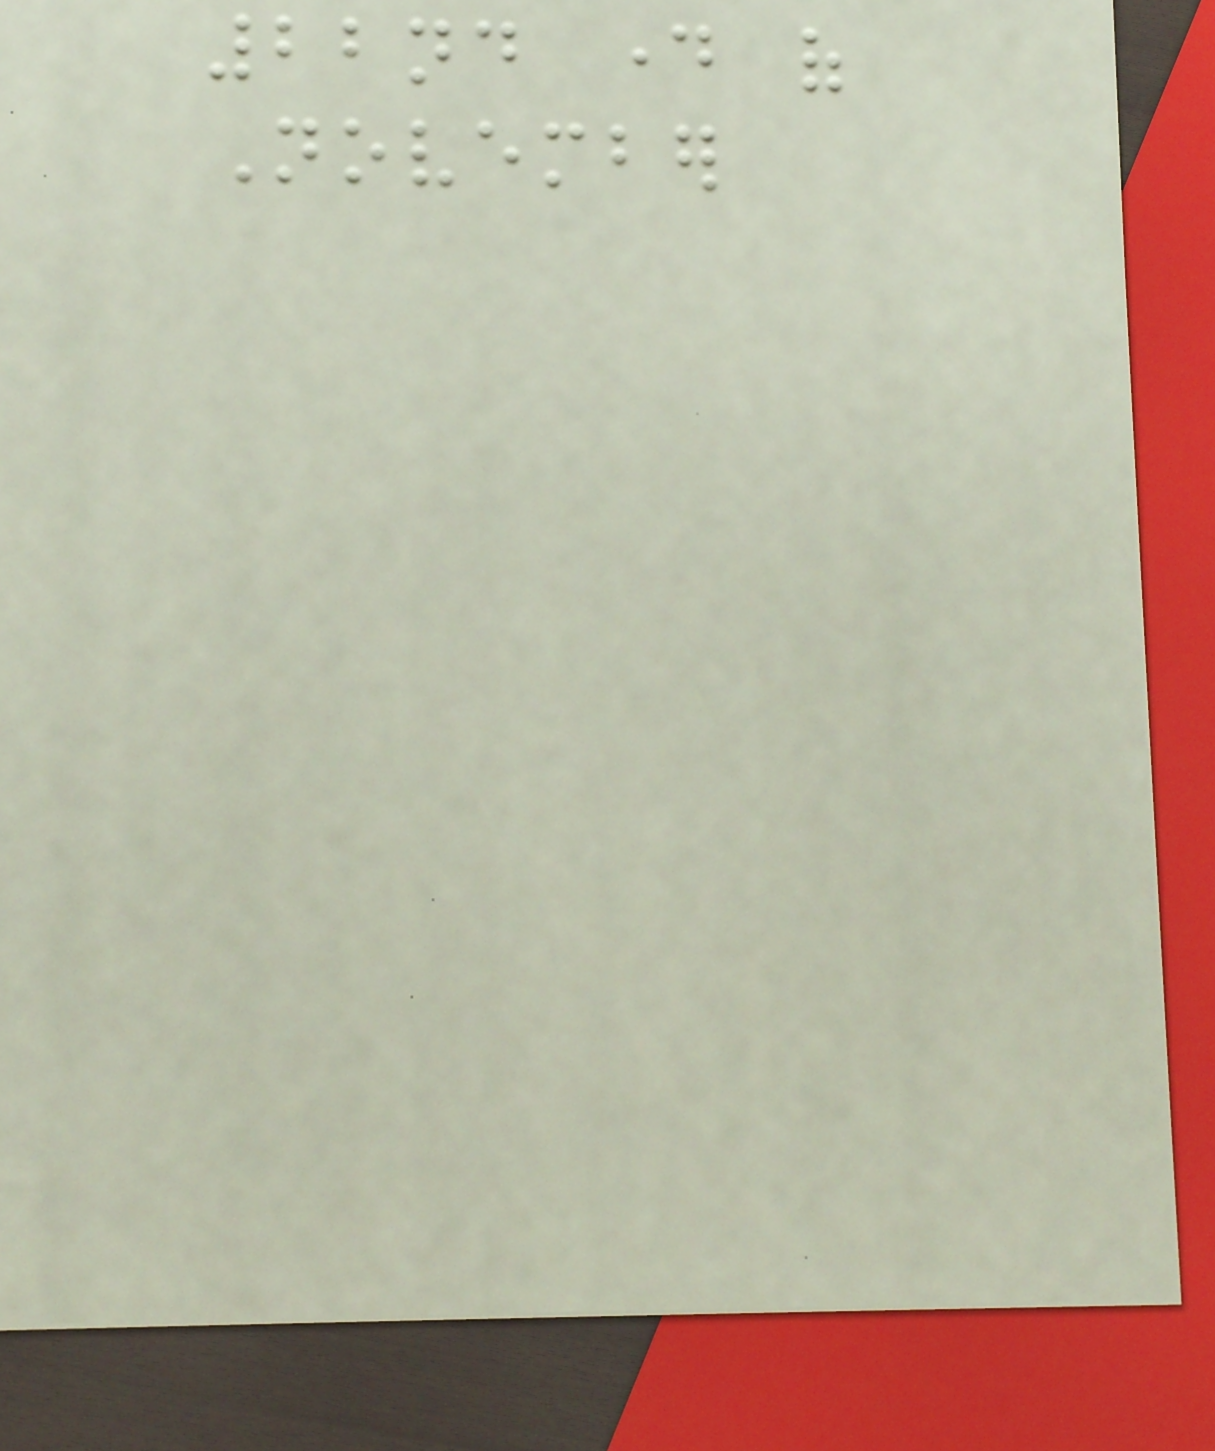22nd day of
November
